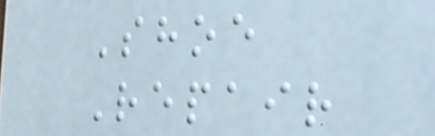Shoe
Repair
